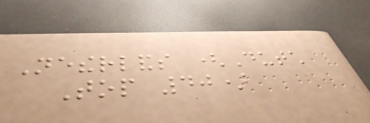Netherlands (Dutch
Top 40)
